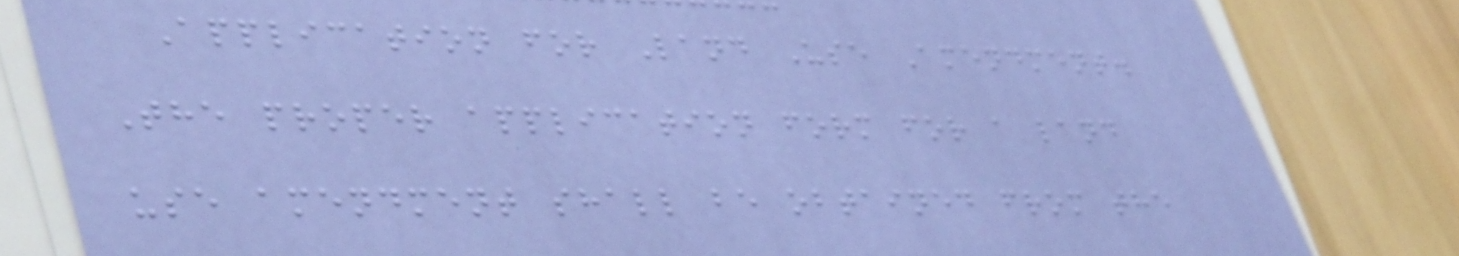Application for Land Use Amendment.
The proper application form for a land
use amendment shall be obtained from the
